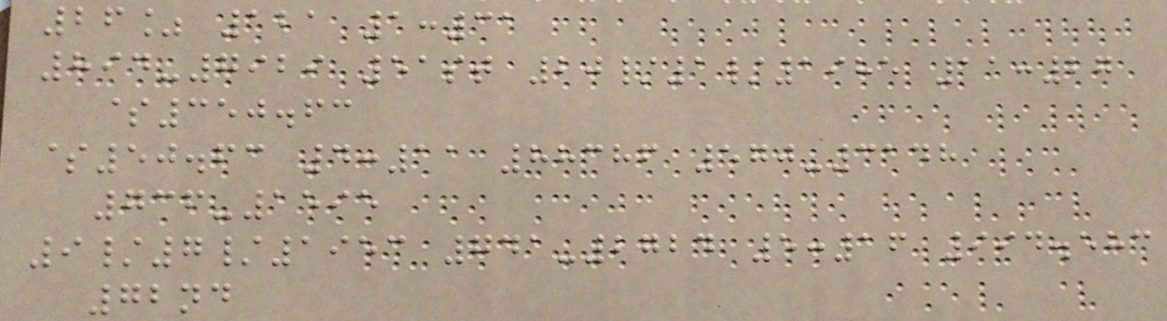26% 121 1:31
894-7929 51st 20/1/1985 11:27
$350.63
$50.63 4:11 88386 570-3148
736-1595
9/7/1953 741-2724 5:16 994.583
72nd
